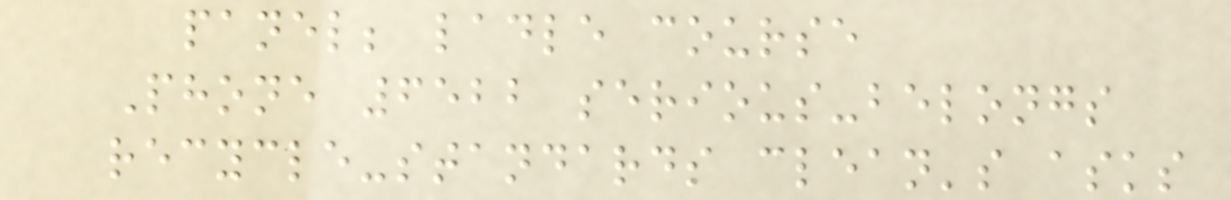panel; ladle course
Phone 6522 serious-belongs
recycle-standards clean's asks
